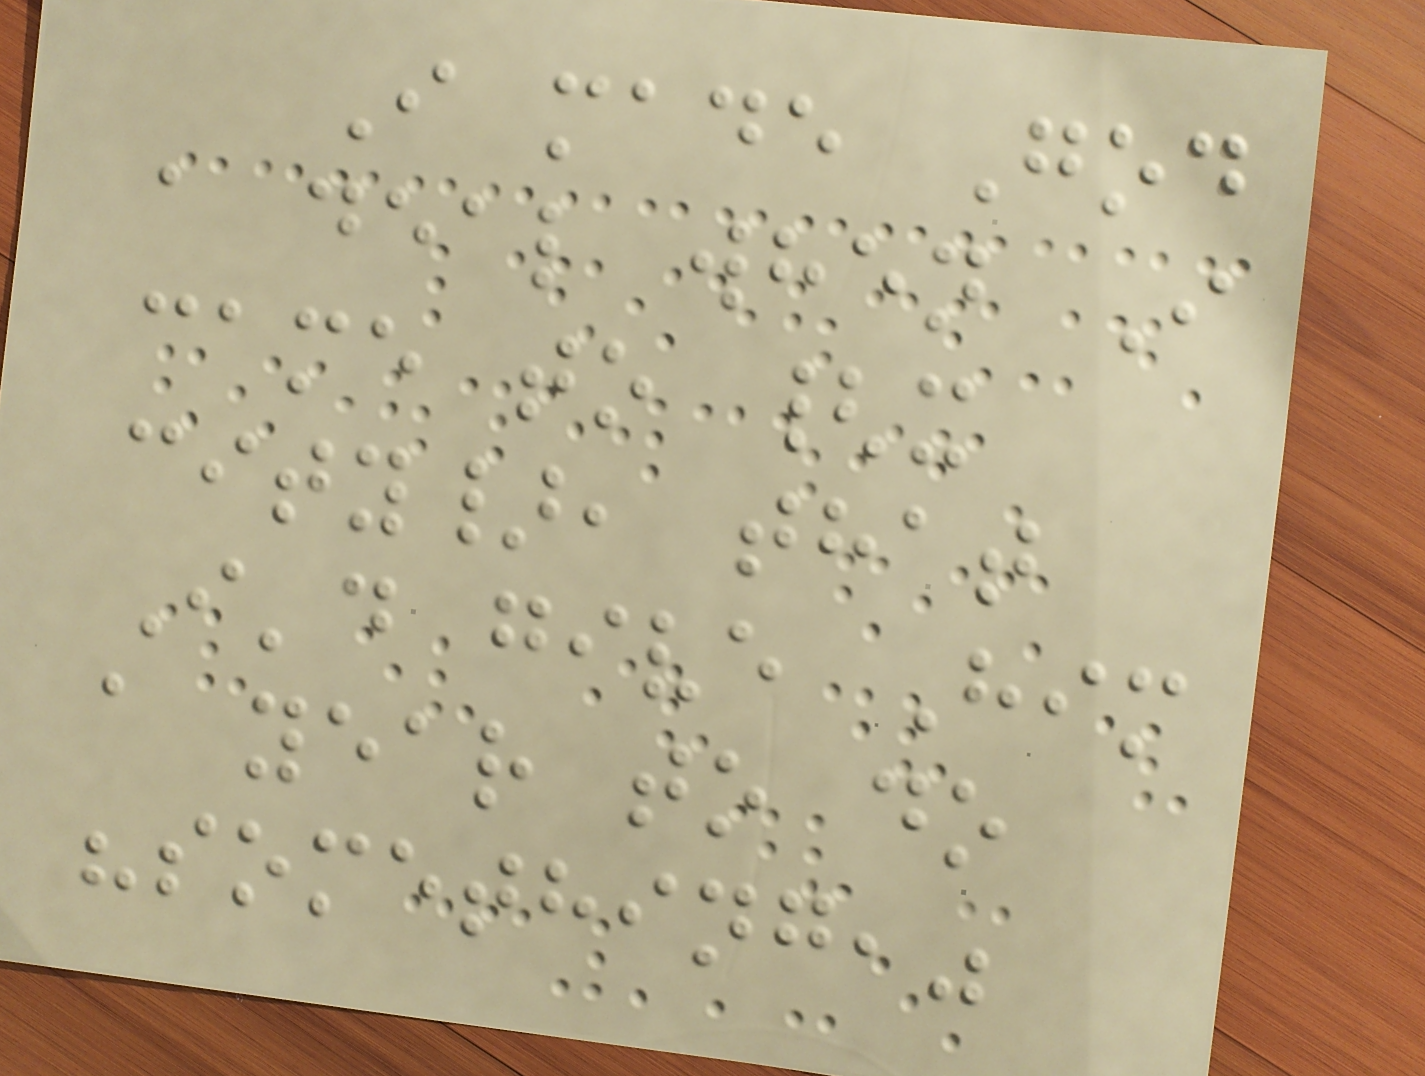I made God
a deal when I
came to {x
city}, that
I'd give Him
a year to do
"something,"
